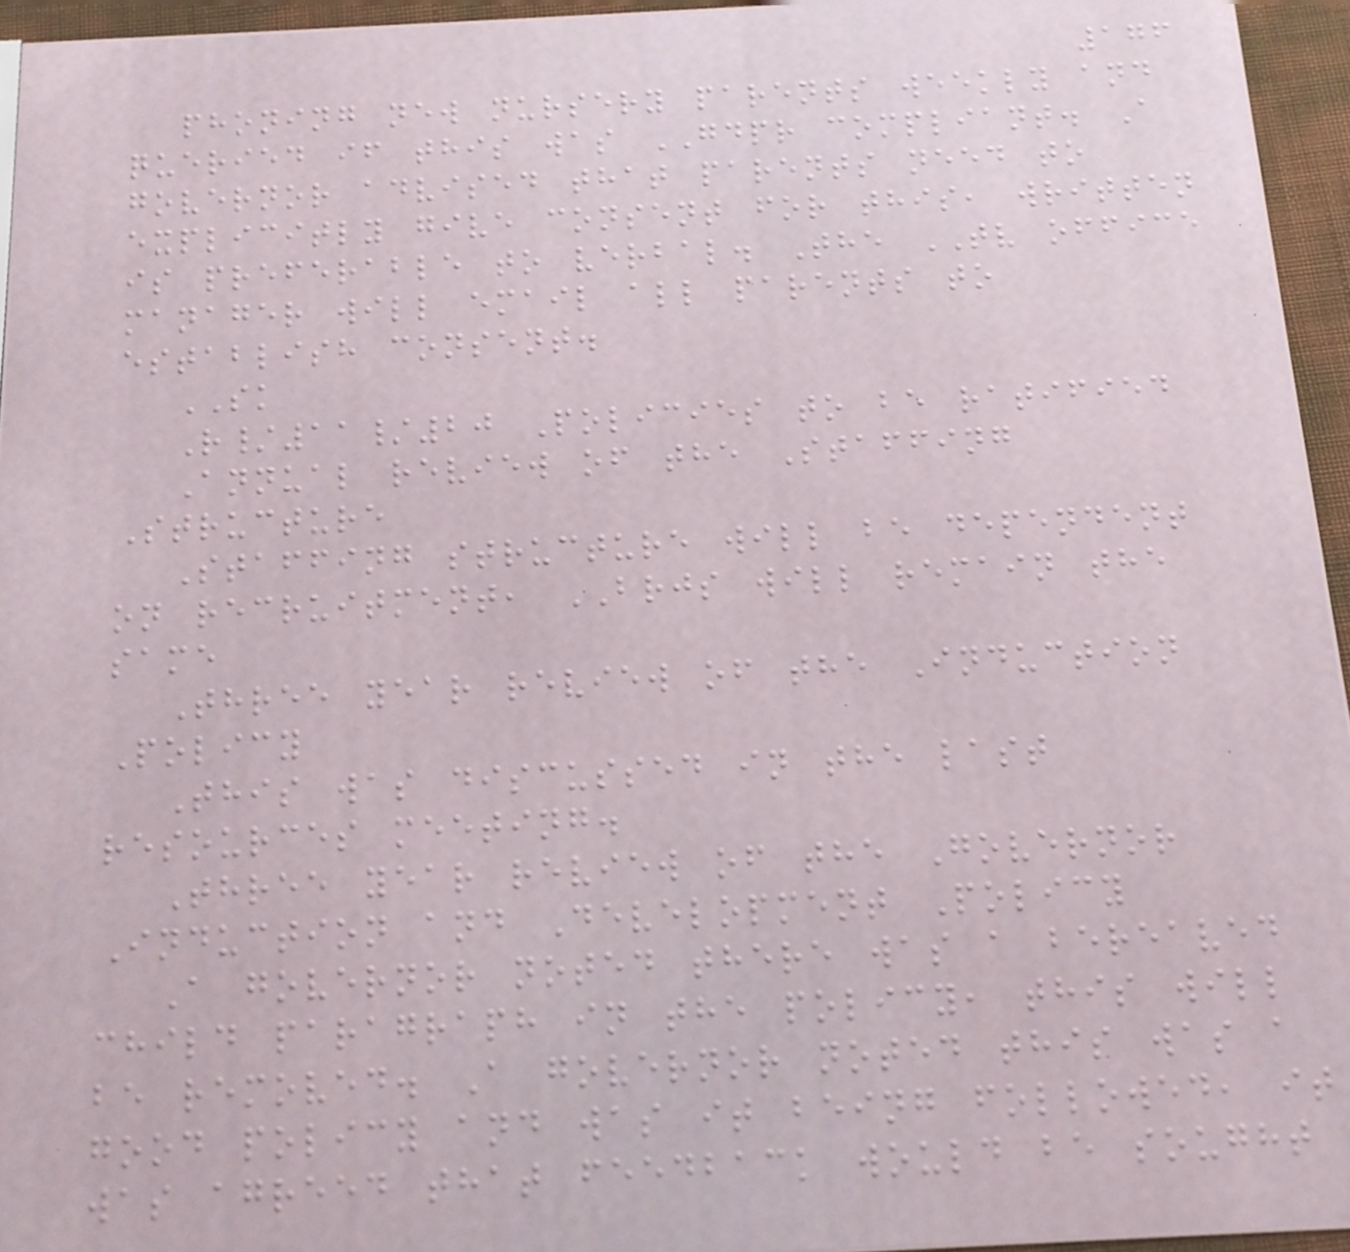176
phoning new nursery parents weekly and
queried if this was GDPR compliant. A
governor advised that parents need to
explicitly give consent for this, written
is preferable to verbal. The TV office
manager will email all parents to
establish consent.
SK
R/11/20 Policies to be ratified
Annual review of the Staffing
Structure
Staffing structure will be dependent
on recruitment, BRJS will remain the
same
Three year review of the Induction
Policy
This was discussed in the last
resources meeting.
Three year review of the Governor
Induction and Development Policy
A governor noted there was a bereaved
child paragraph in the policy, this will
be removed. A governor noted this was a
good policy and was it being followed, it
was agreed that feedback would be sought
